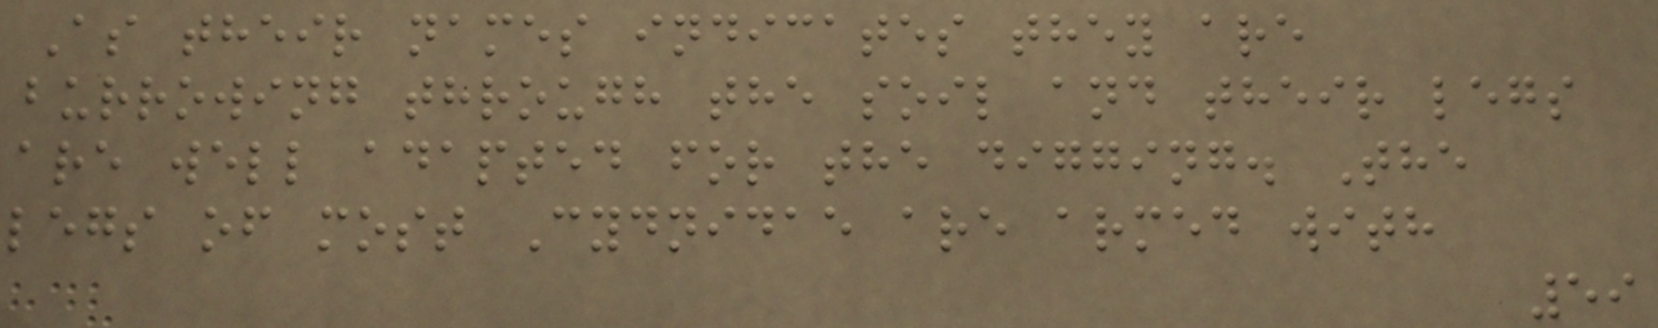As their names indicates they are
burrowing through the soil and their legs
are well adapted for the digging. The
legs of most Cydnidae are armed with
59
